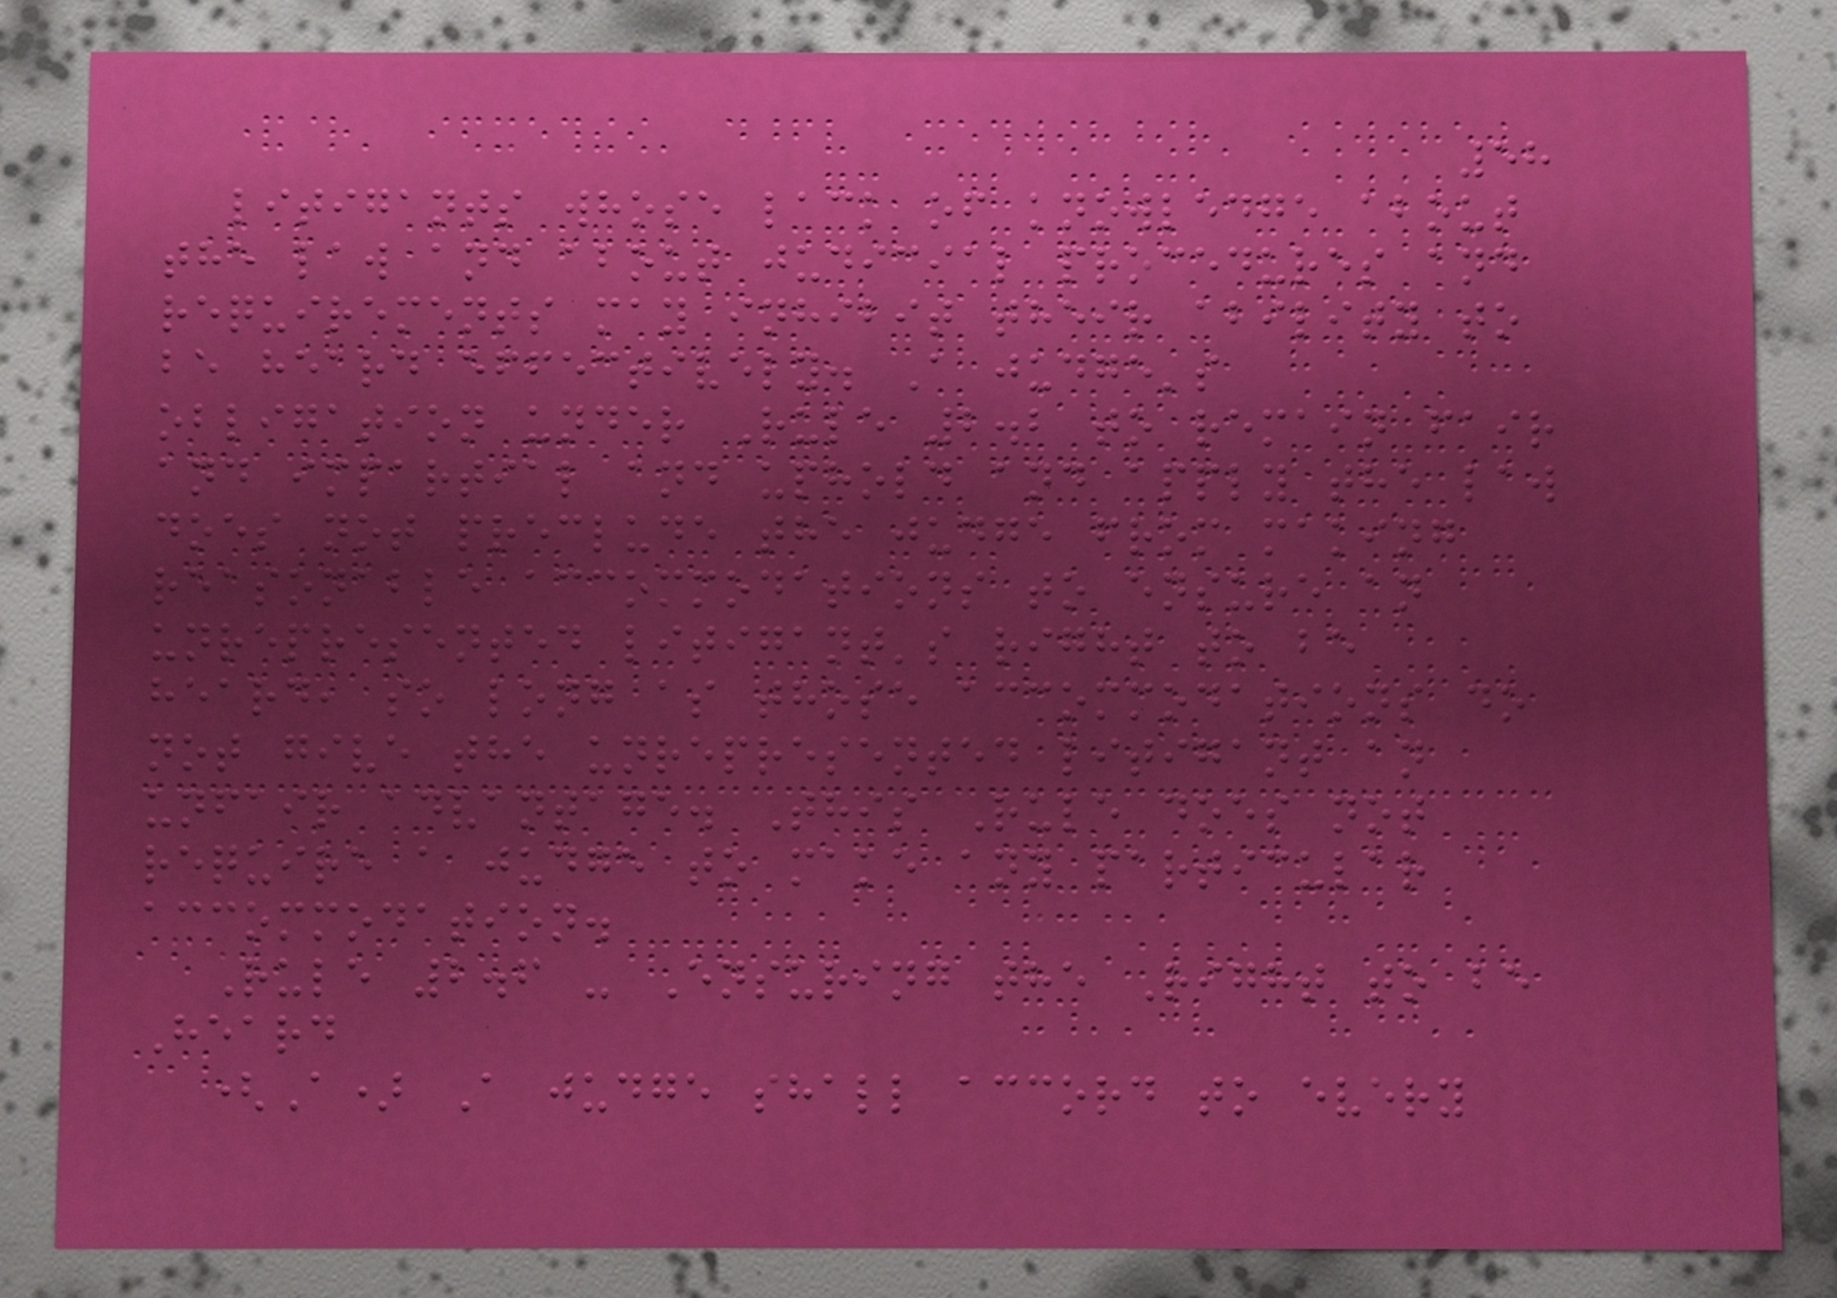58
litigants whose lack of knowledge about
the law and about judicial procedures and
requirements may inhibit their ability to
be heard effectively. A judge's
obligation under Rule 2.2 to remain fair
and impartial and uphold and apply the law
does not preclude the judge from making
reasonable accommodations to ensure an
unrepresented litigant's right to be
heard, so long as those accommodations do
not give the unrepresented litigant an
unfair advantage. This Rule does not
require a judge to make any particular
accommodation.
Rule 2.6 - Ensuring the Right to be
Heard
(A) A judge shall accord to every
